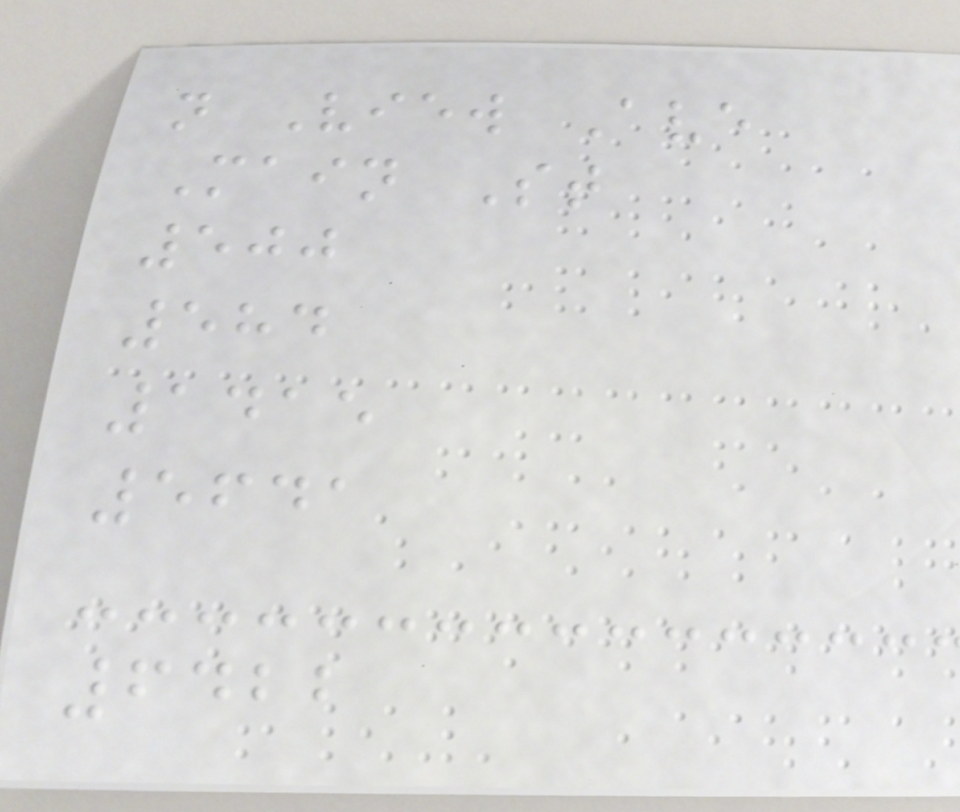n View Ave
Main St
500
584
1415
5641
6422
